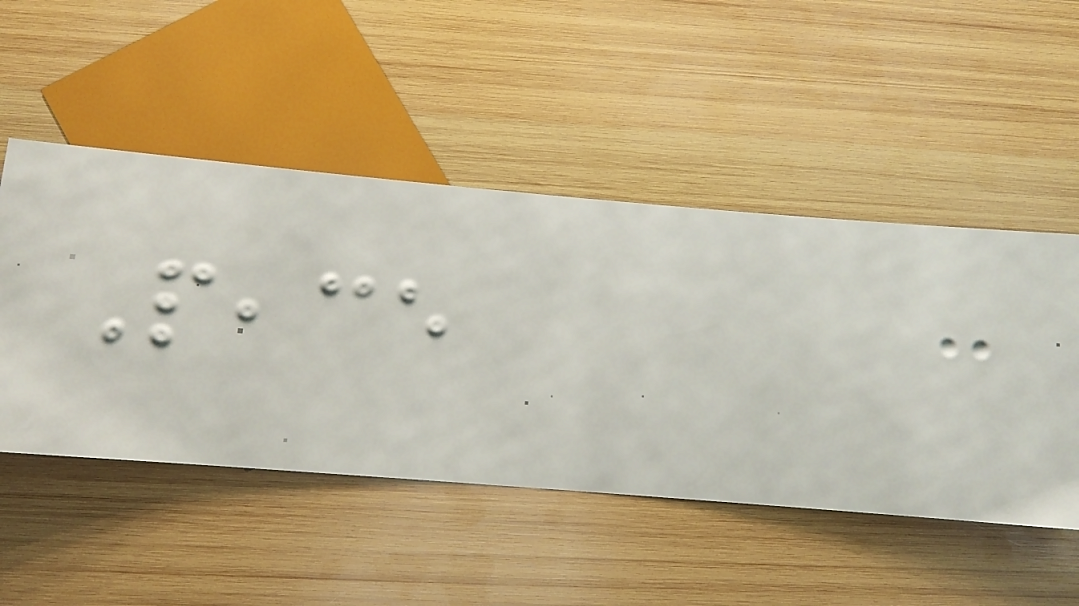Peace
